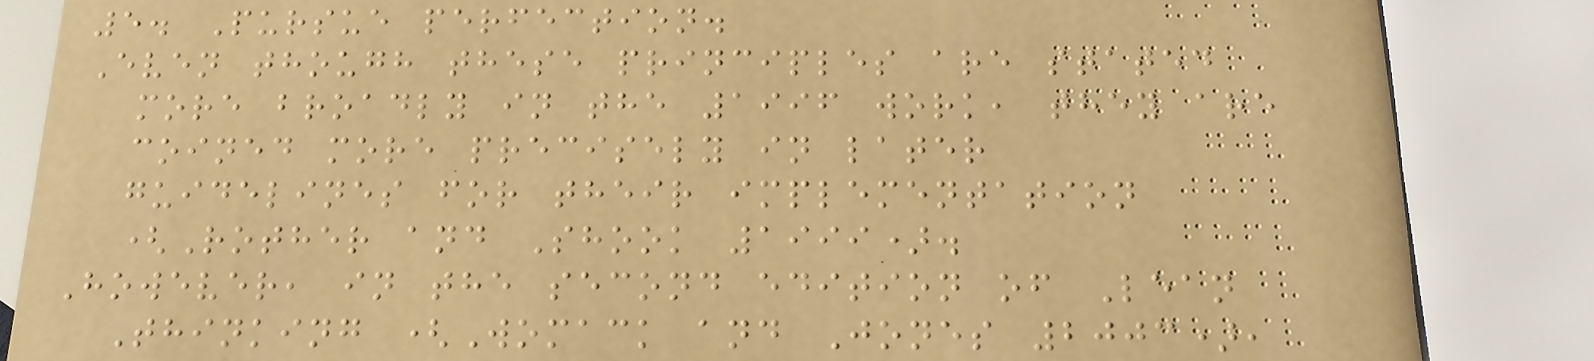5. Pursue perfection.
Even though these principles are stated
more broadly in the 1996 work, they are
coined more precisely in later
guidelines for their implementation
(Rother and Shook 1999).
However, in the second edition of Lean
Thinking (Womack and Jones 2003),
